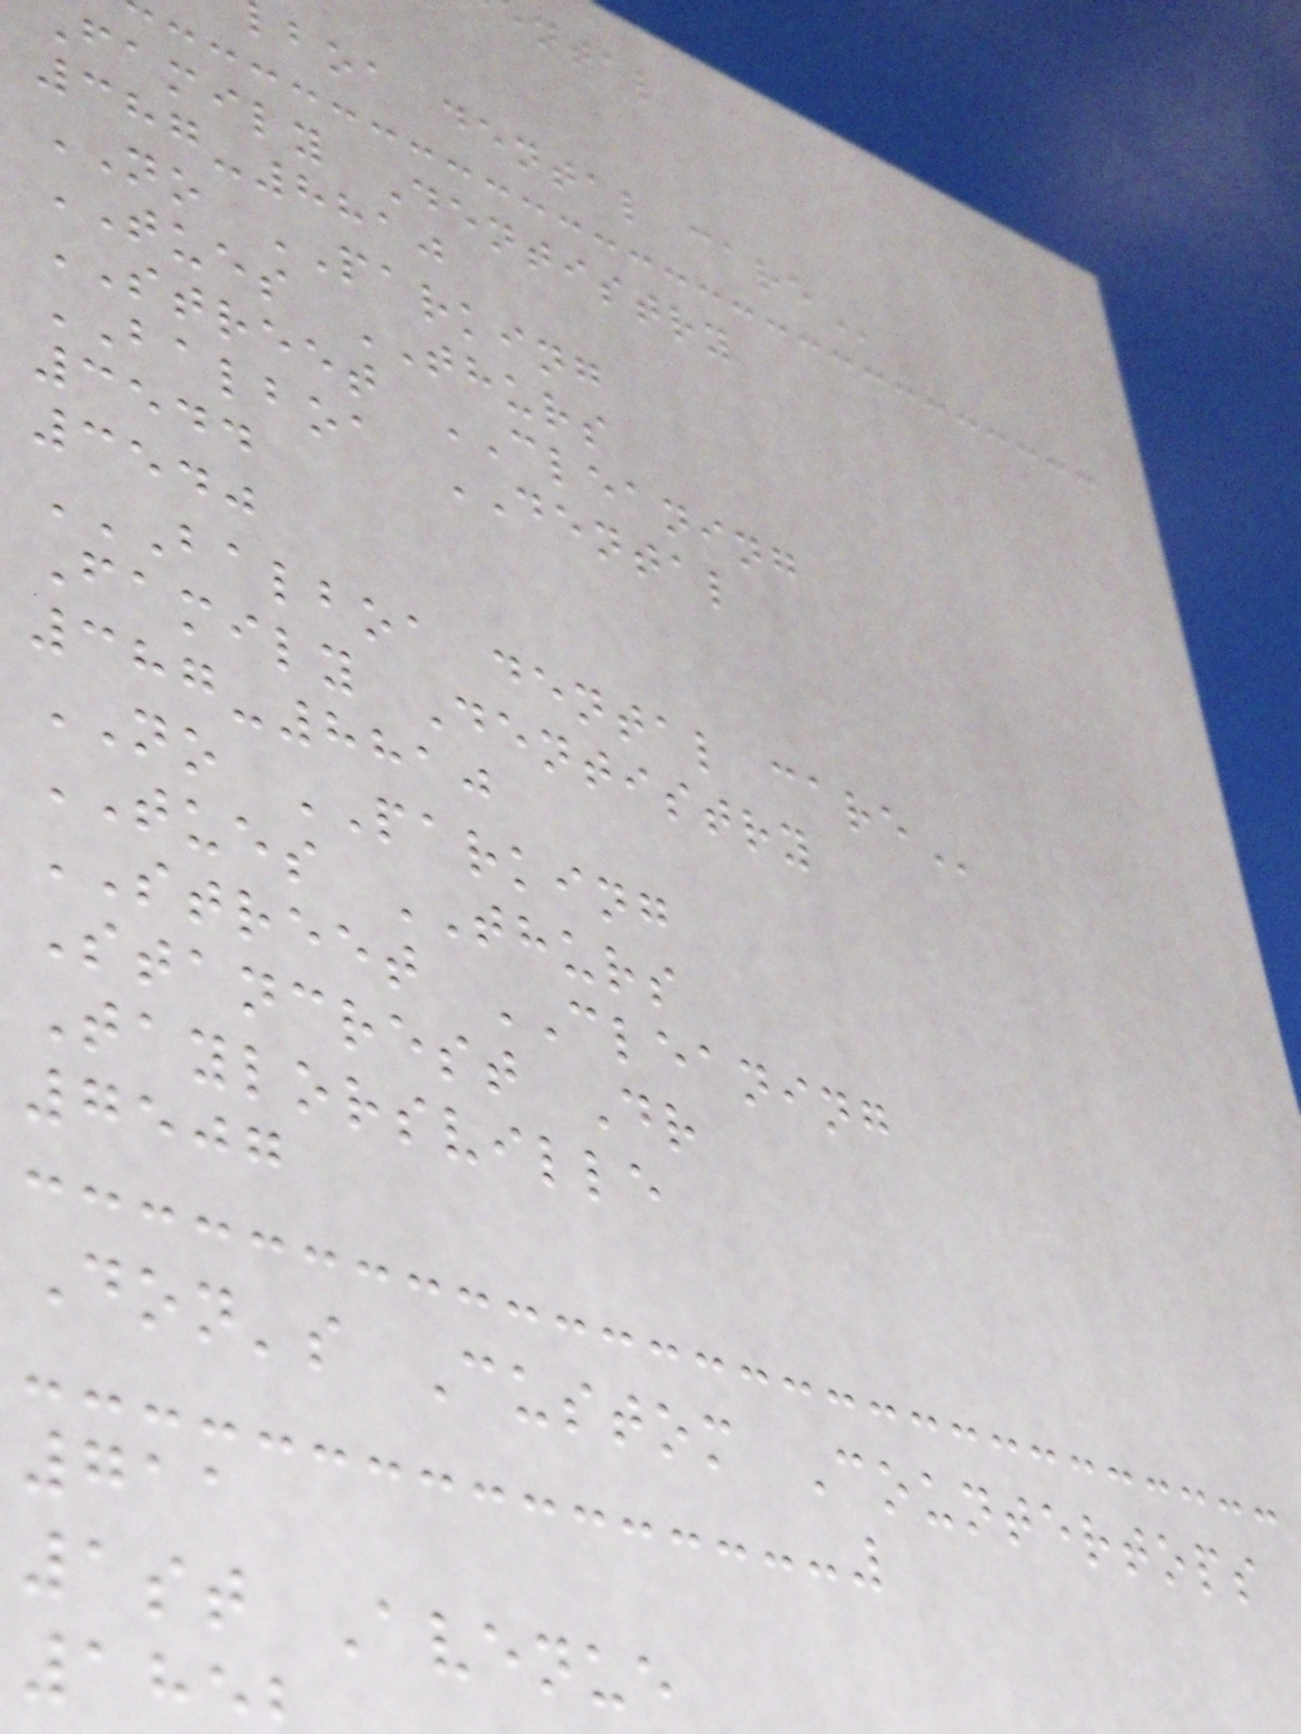boa dental
family Dentistry
387-8810
NO PARKING
TUES THURS
STREET CLEANING
BALBOA DENTAL
3544
3540
BALBOA DENTAL CARE
Family Dentistry
387-8810
NO PARKING
TUES THURS
STREET CLEANING
Stancrest Dr
Taylorsville
7507
Don's Custom Countertops
711
1st Avenue
